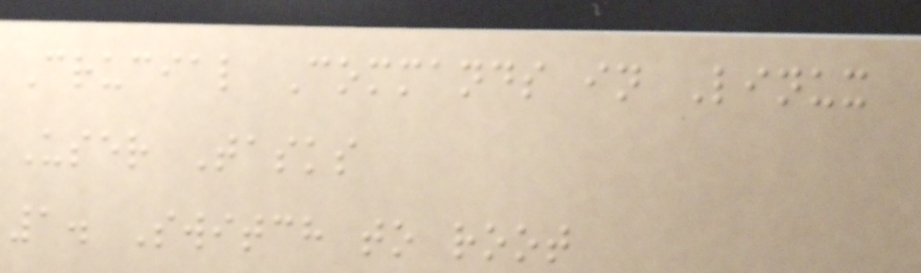Crucial Commands in Linux
User Tasks
1. Switch to root
